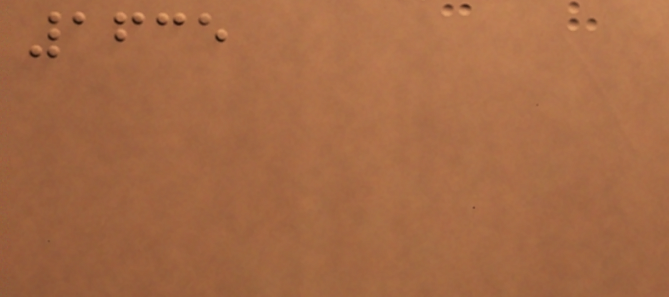1635
